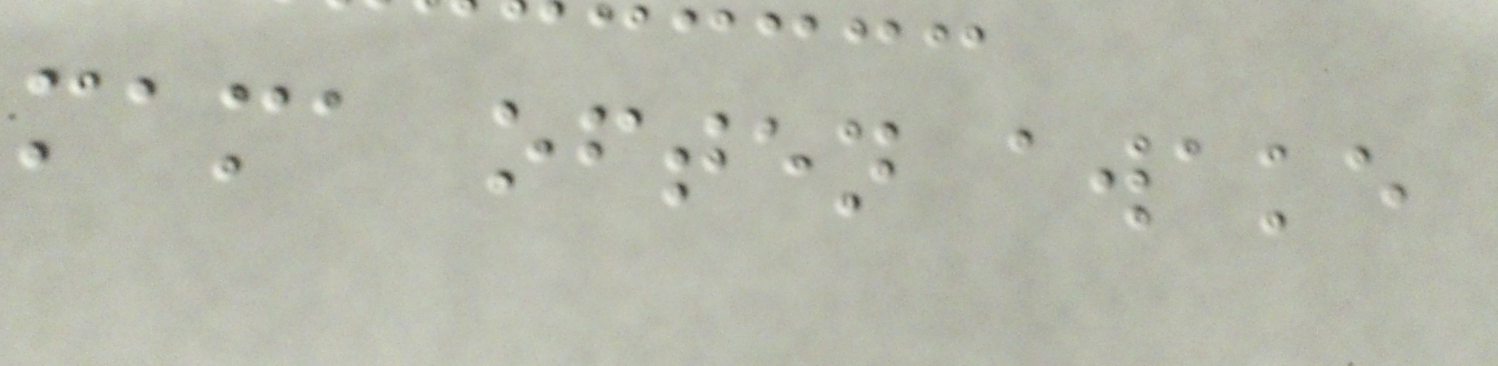mama often awake
